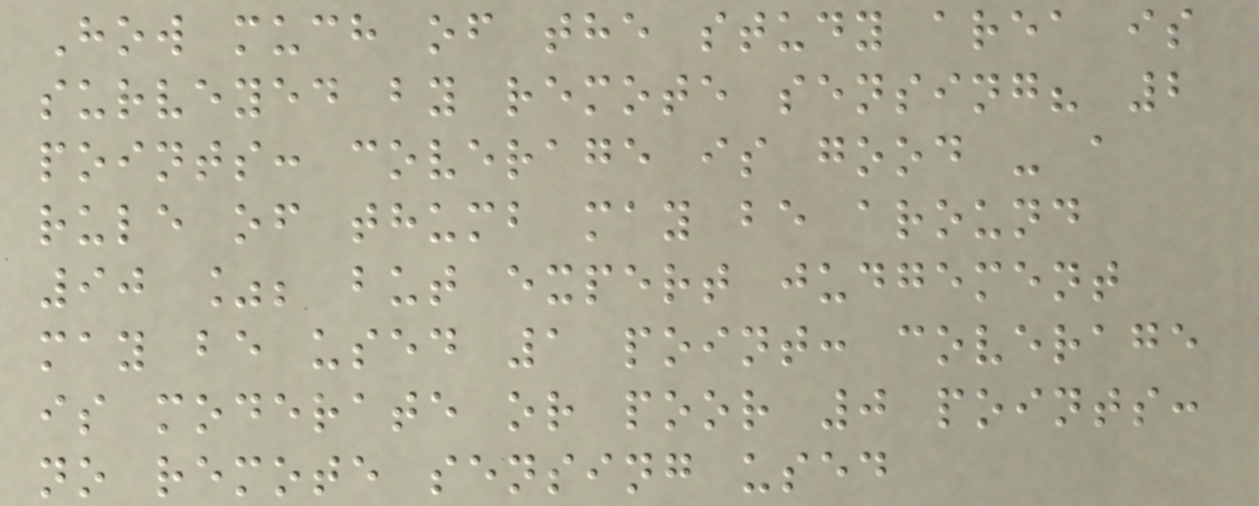How much of the study area is
surveyed by remote sensing? 2
points: coverage is good - a
rule of thumb may be around
90 %; but expert judgement
may be used 1 point: coverage
is moderate or poor 0 points:
no remote sensing used
